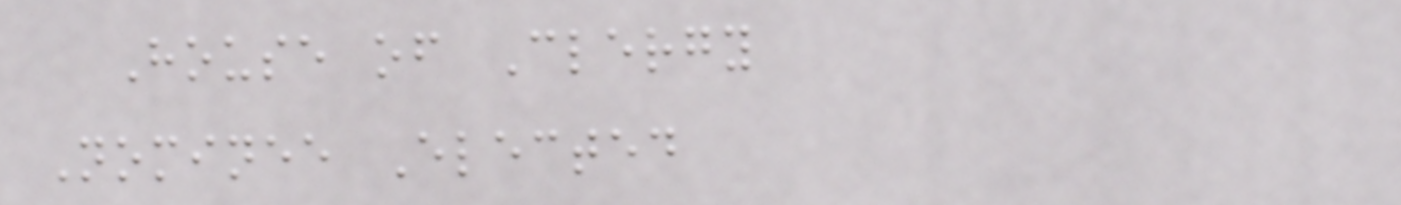House of Clergy
Nominee Elected
